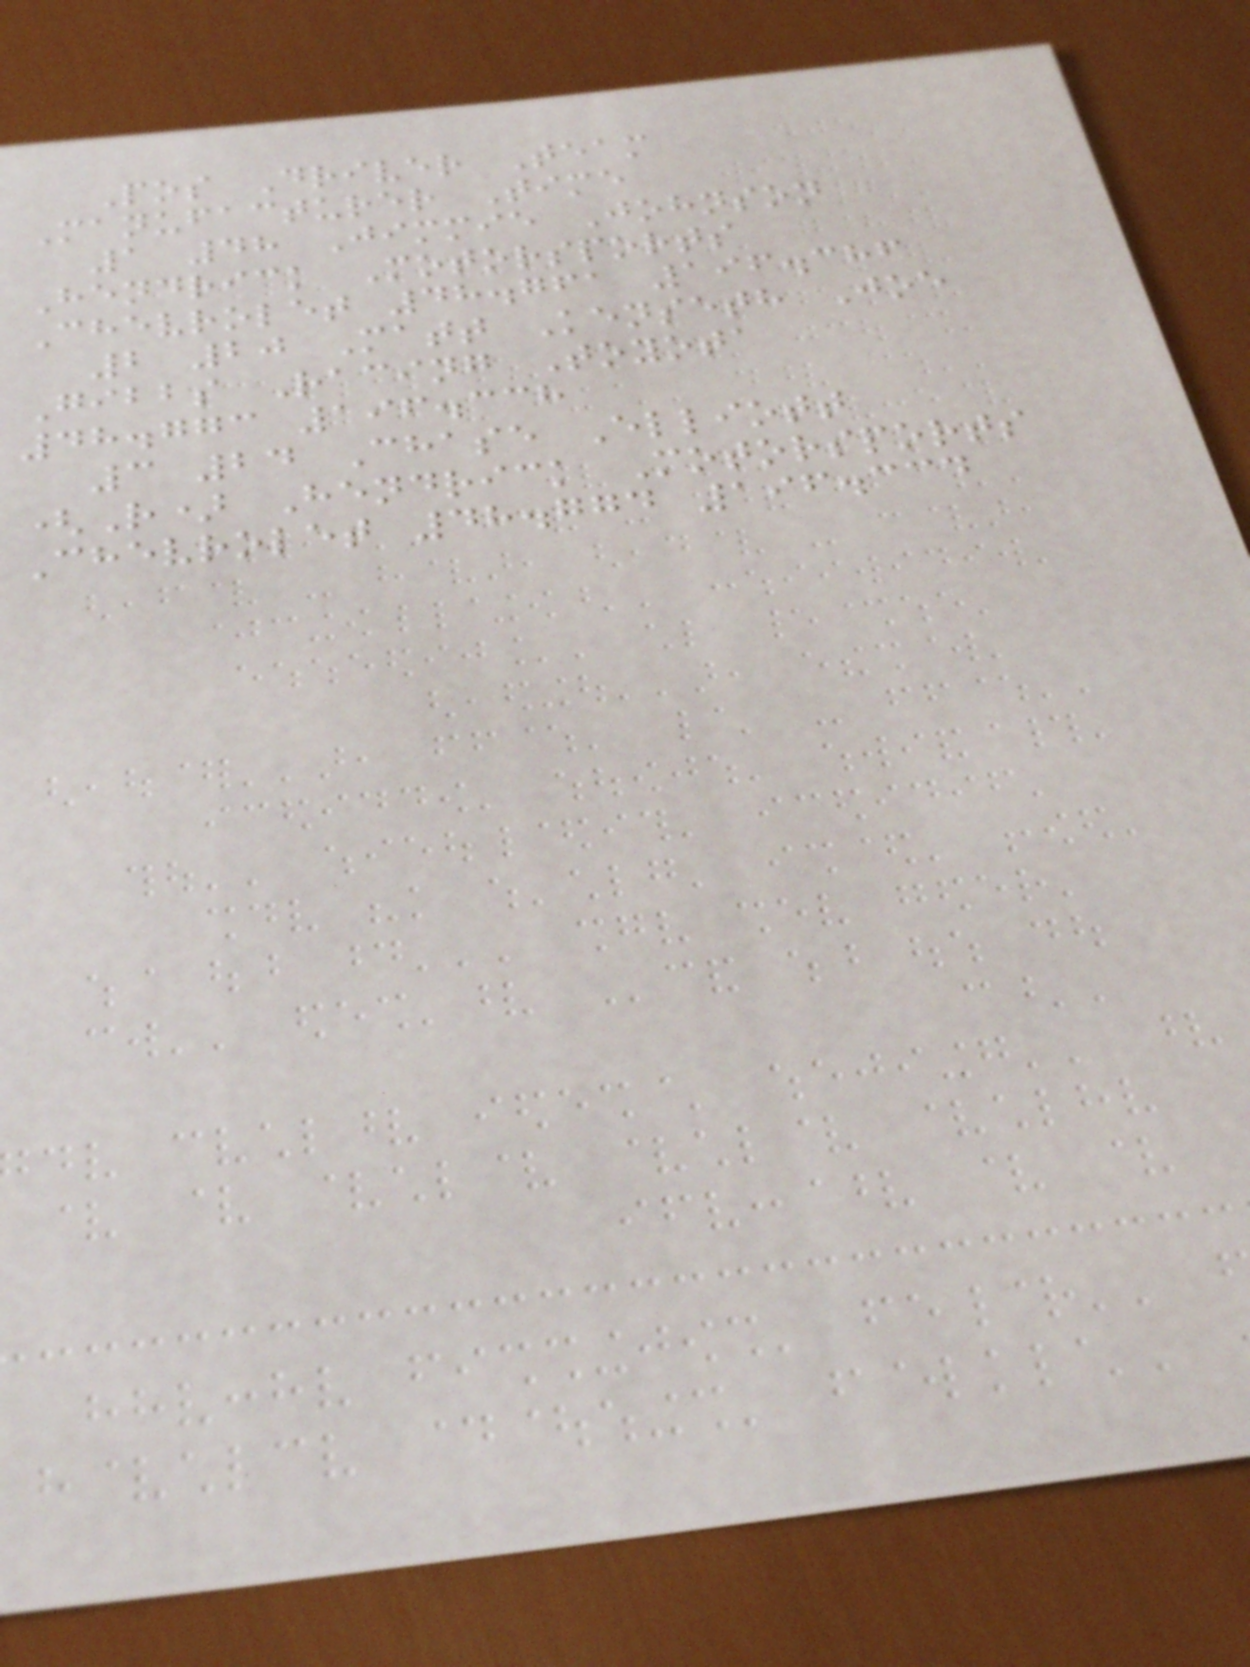Pos Driver Team
Manufacturer Time
1 48 Jimmie Johnson
Hendrick Motorsports
Chevrolet 48.761 196.386
2 20 Matt Kenseth Joe
Gibbs Racing Toyota
48.773 196.338
3 24 Chase Elliott
(R) Hendrick Motorsports
Chevrolet 48.774 196.334
